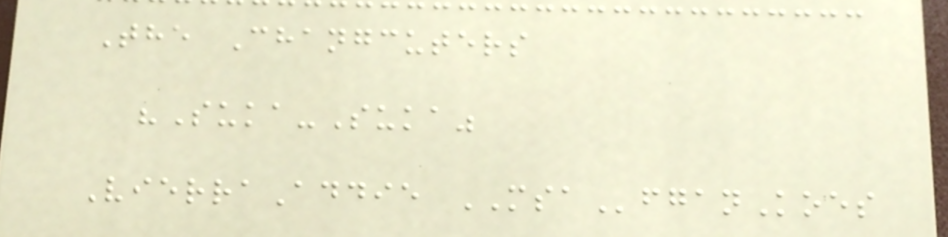The Changcuters
"Suka-Suka"
VierraAddie MSAfganKoes
